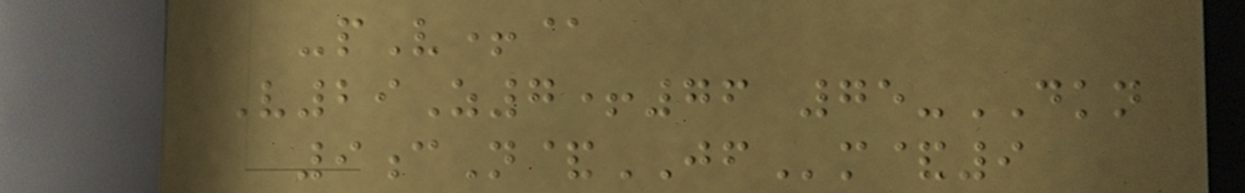-pV+@
V29Z7+76 75-DKN
9cN&JFm&9
